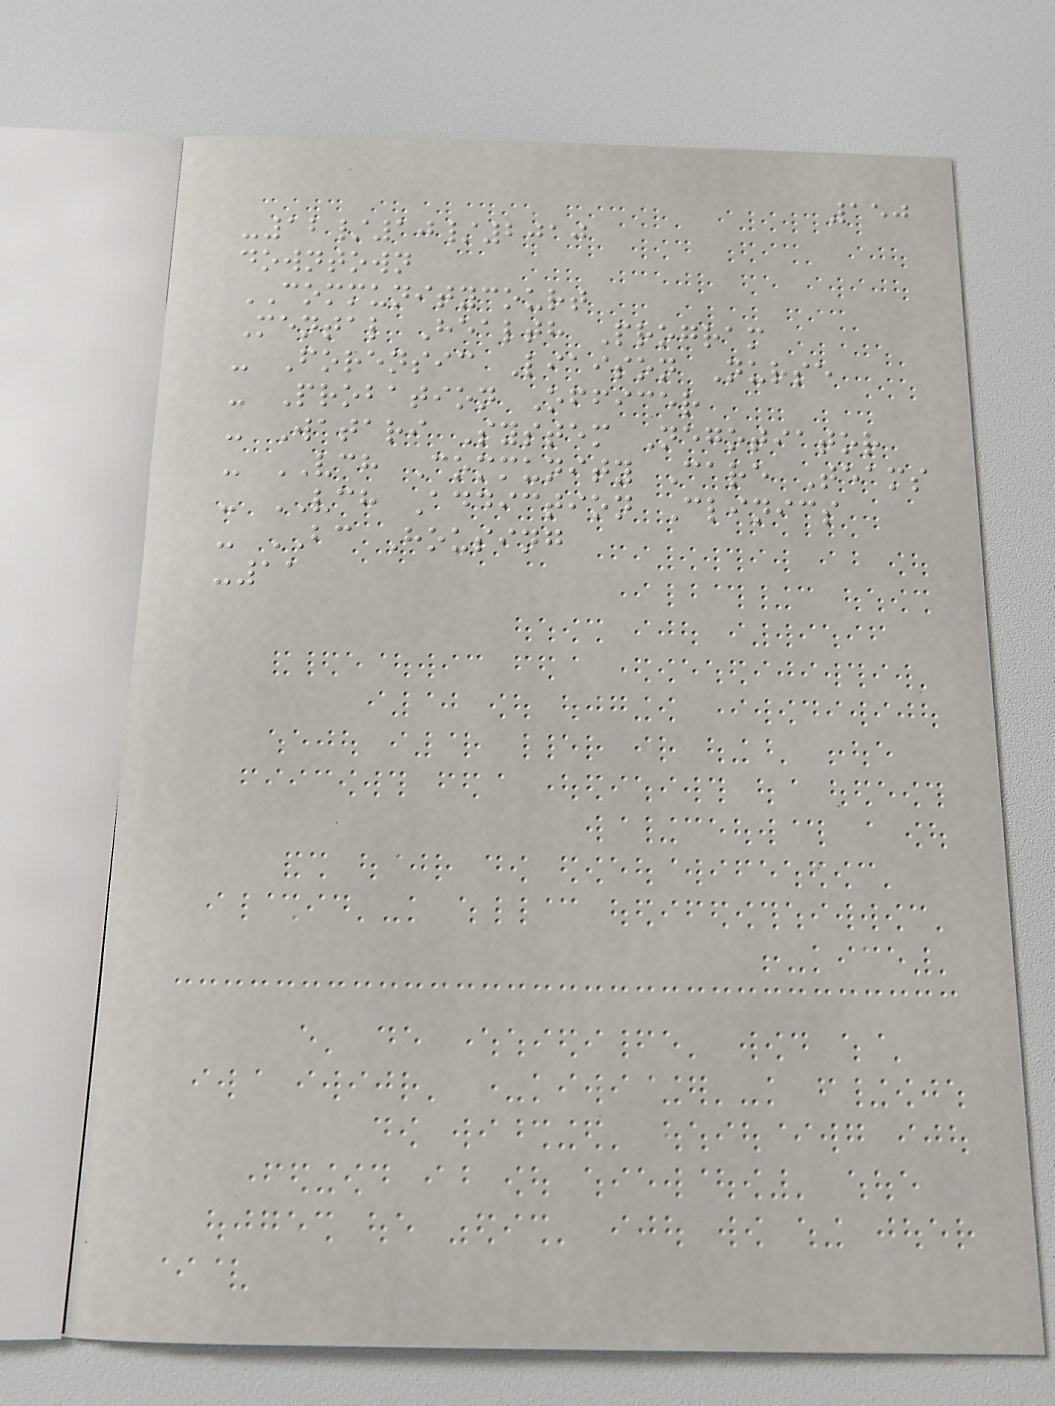150
-12/10/2010
downtown
COMMUNITYCOURT
Mental Health Program
- Forensic Liaison Nurse
- Probation Officer
- Watari System Negotiator
- VCH Community Care Teams
- VCH Addiction Clinics
- BC Housing
-11
